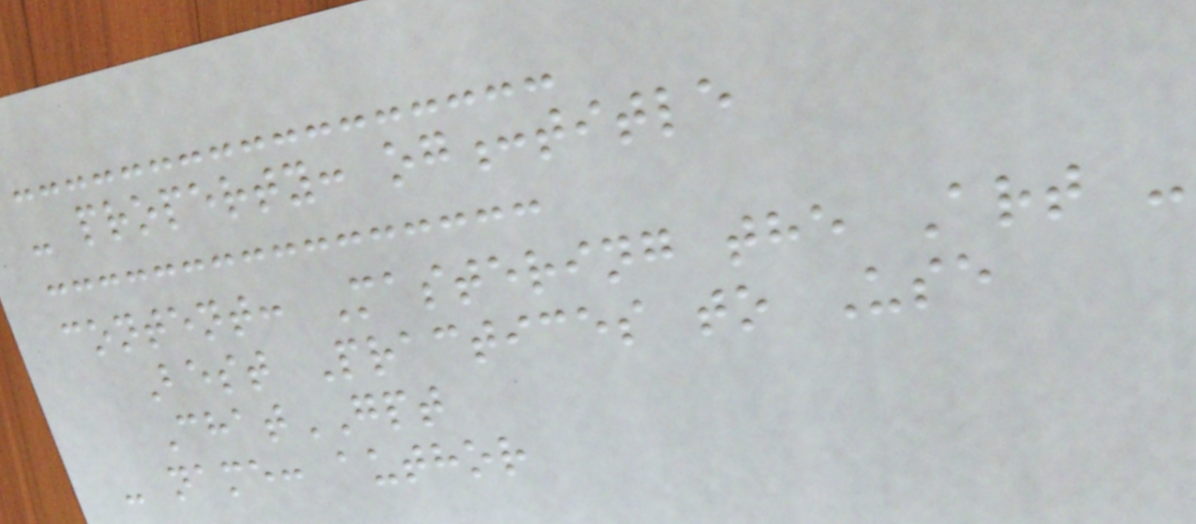- property: og:title
content: Mastering the Art -
Best Practices to Use
ChatGPT
- name: author
